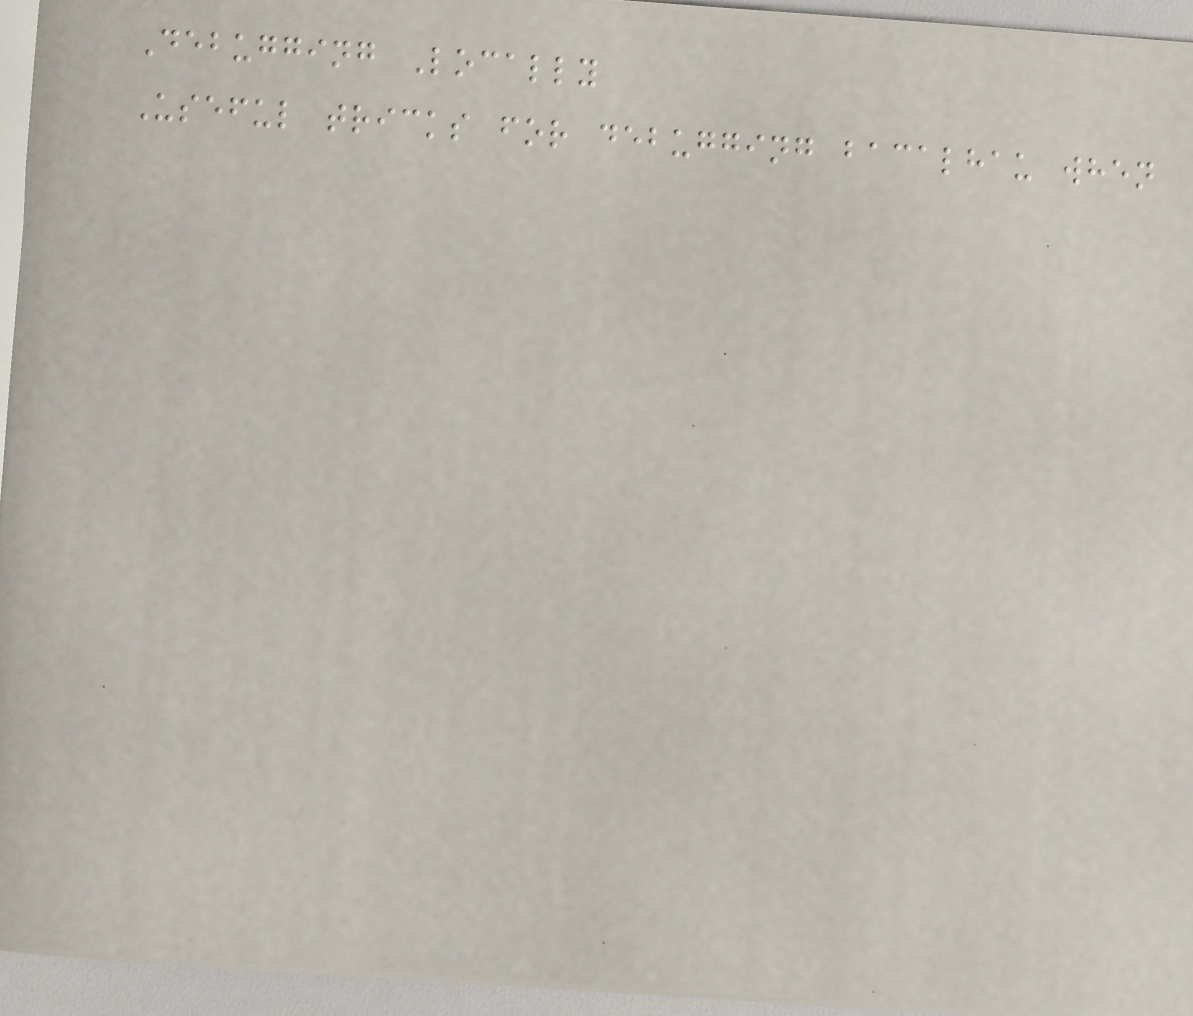Debugging Locally
Useful tricks for debugging bacalhau when
